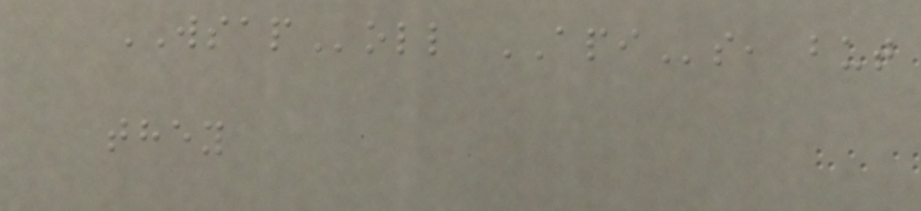WSAPoll APIs, but
they
